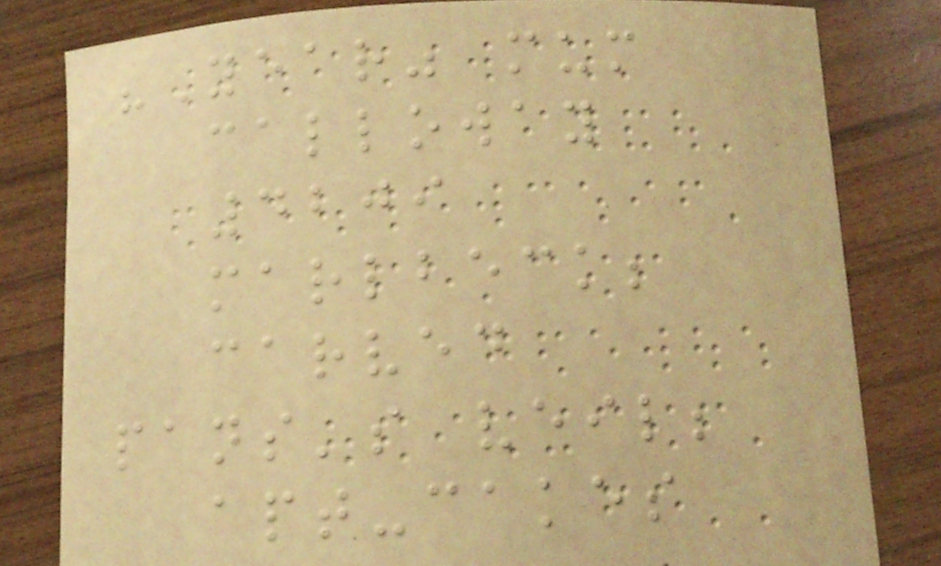"Year" mum
calloway
4209
marlbeck;
carved
pans's veil;
apt-cakes
